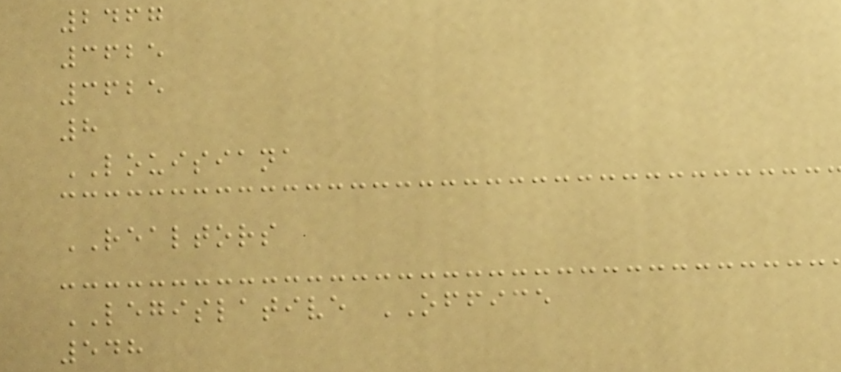2467
3625
3625
8
LOUISIANA
REALTORS
LEGISLATIVE OFFICE
548
